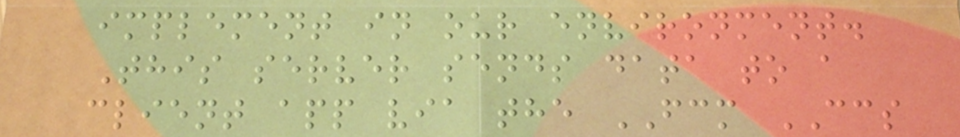implement in our environment.
This server sends data to a
client app via the FCM CCS
